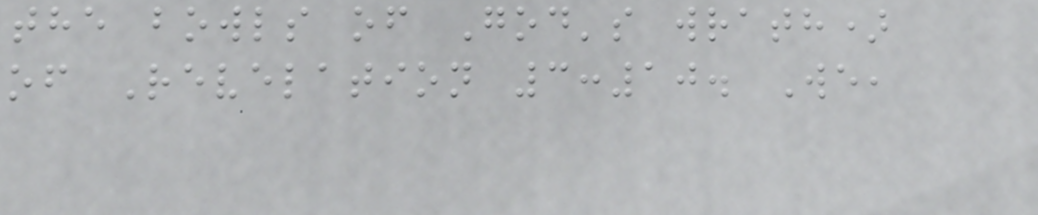the bowls of God's wrath)
of Revelation 3:10. We,
